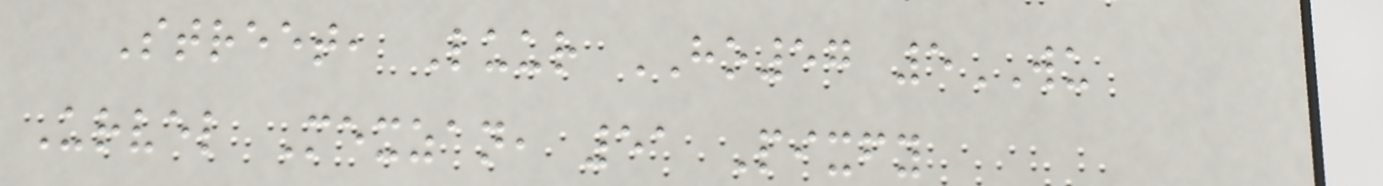Street, Luur HO57 5WU
Urvel Mexzan, 51 Pixfy
